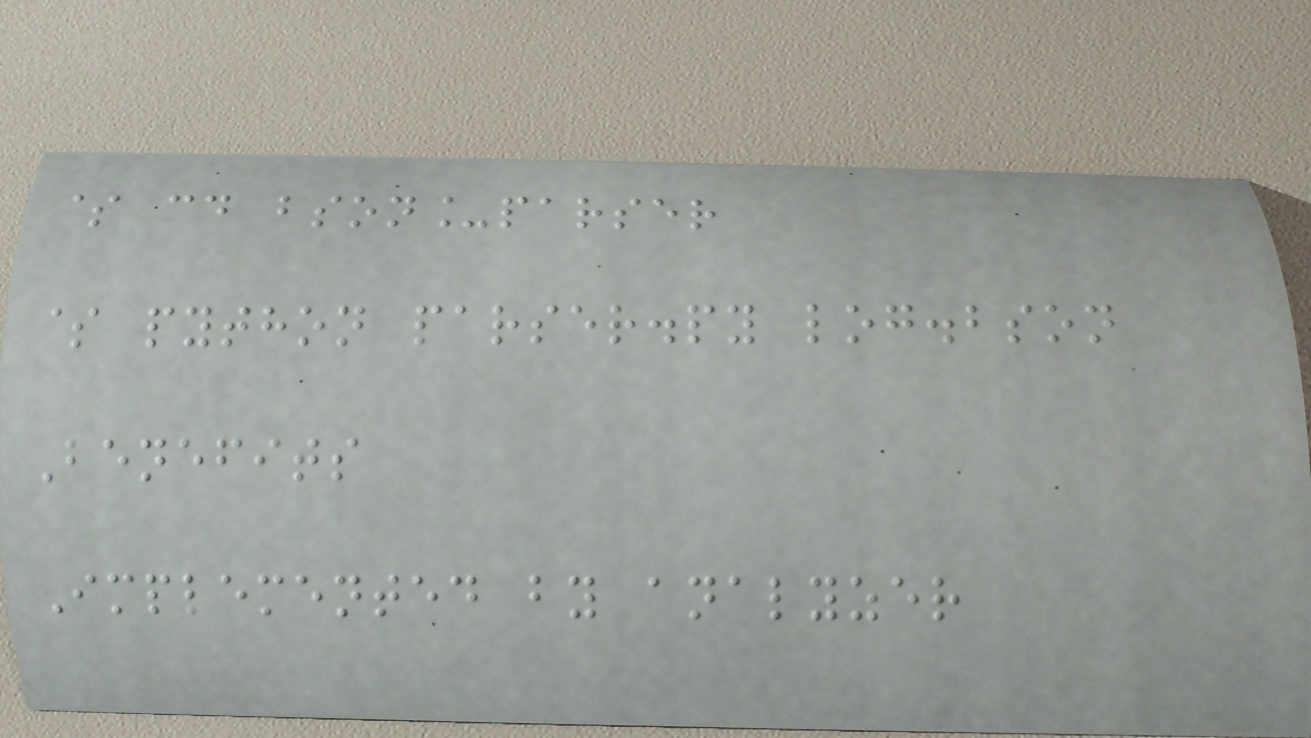$ cd bson_parser
$ python parser.py log.bson
Benefits
Implemented by analyzer
